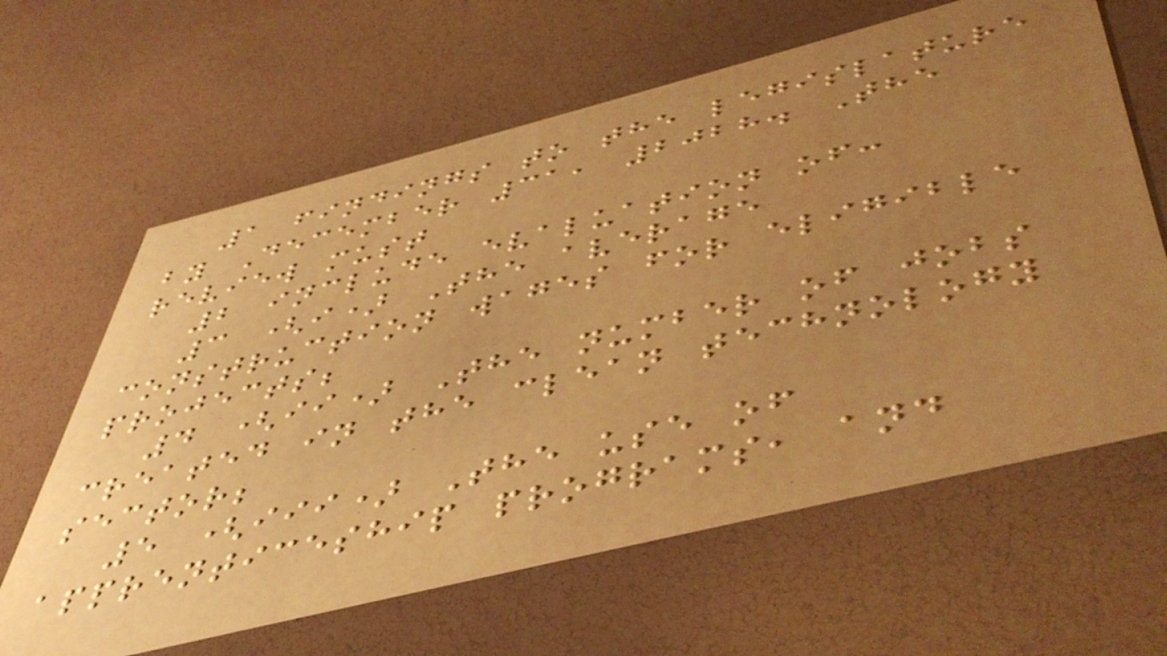1 findings to the legislature
by December 31, 2028. The
review must
2 include evaluation of:
3 (i) The average
construction wages for eligible
projects;
4 (ii) The number of jobs
created in the clean technology
sector;
5 (iii) The use of
apprenticeship programs, and
